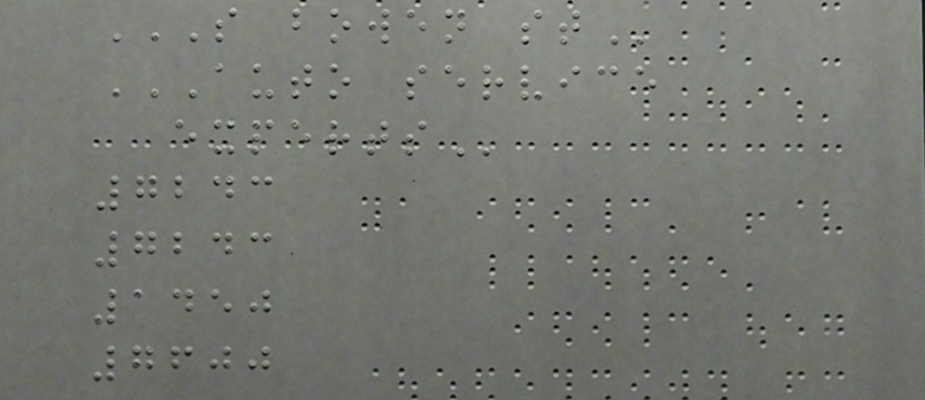S BOWEN ST
AUTO SERVICE
EXPERTS
7243
7243
1450
7600
